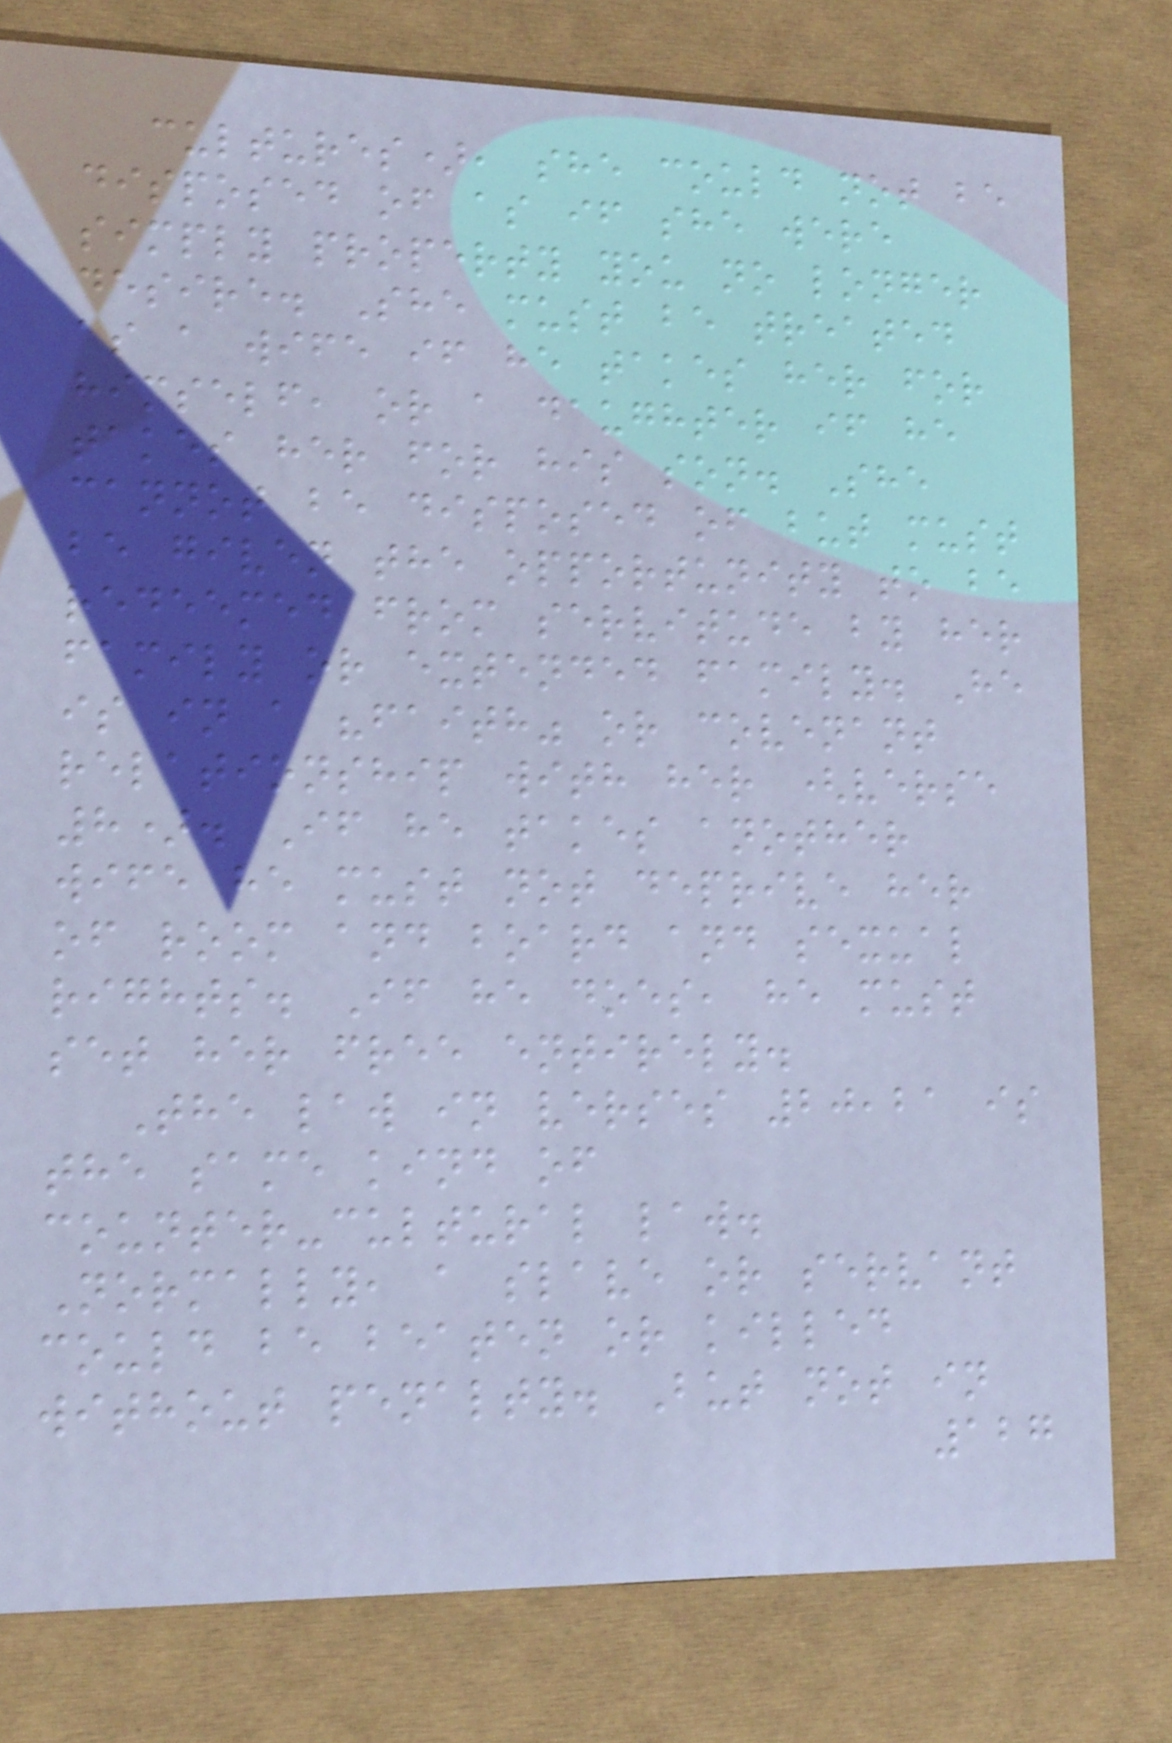cultures), she could not be
disposed of as if she were
simply property you no longer
desire. She must be treated
as a wife if he takes her for
himself, or a daughter if he
takes her for his son. She
cannot be disposed of but must
be given the opportunity to be
redeemed from servitude by her
family or extended family. He
is in a "faith" or covenant
relationship with her (verse
8). If he takes another
wife he must not deprive her
of room and board and sexual
rights. If he does, he must
set her free entirely.
The law in verses 20,21 is
the same kind of
counter-cultural law.
Normally, a slave or servant
could be beaten or killed
without penalty. But not in
127
